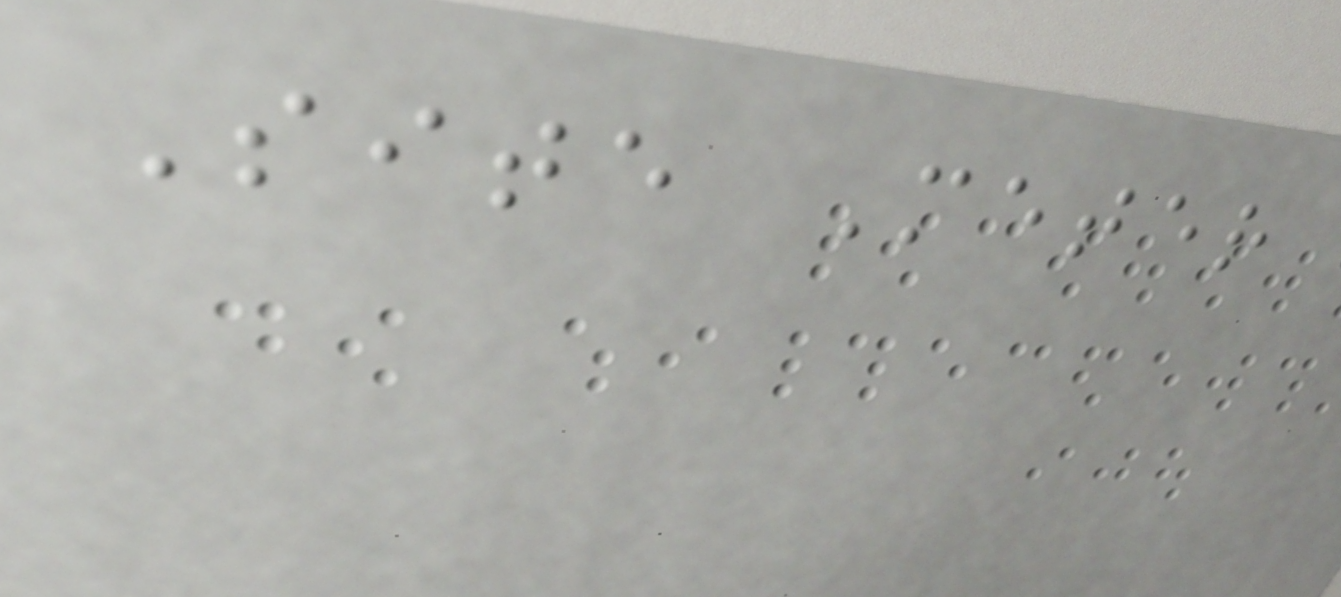Site Meter
